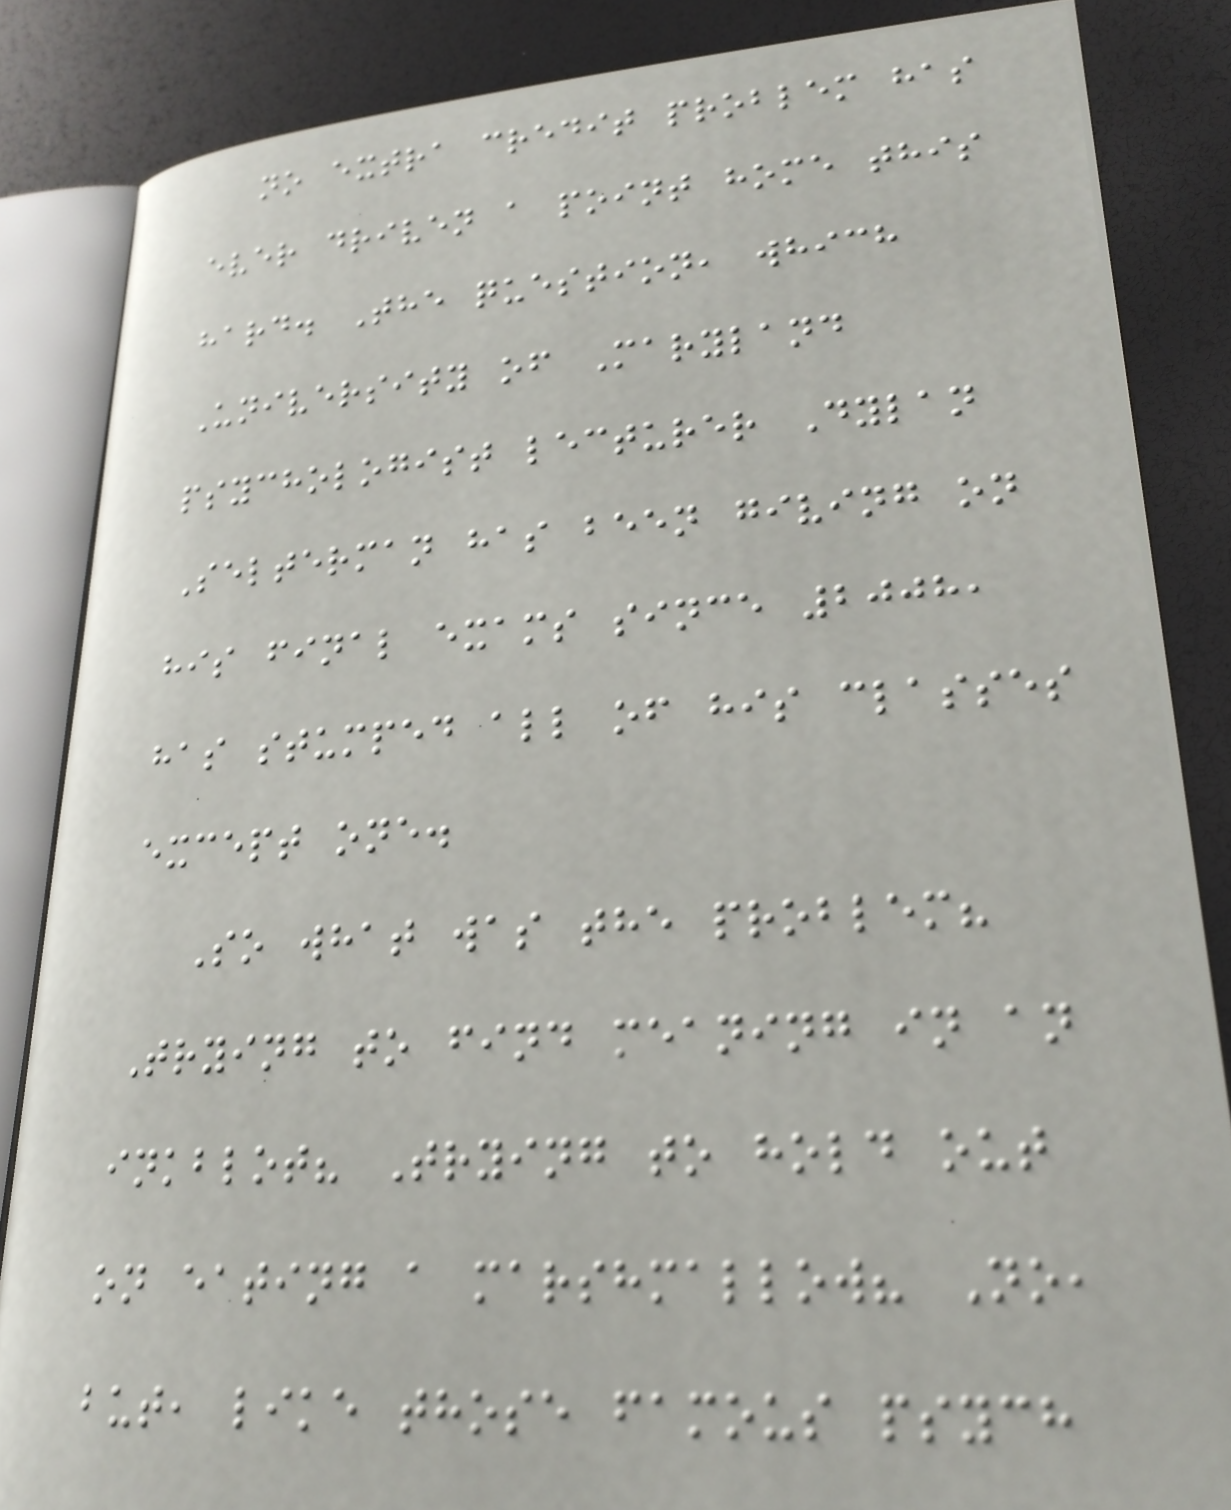no extra credit problem has
ever driven a point home this
hard. The question, which
University of Maryland
psychologist lecturer Dylan
Selterman has been giving on
his final exams since 2008,
has stumped all of his classes
except one.
So what was the problem?
Trying to find meaning in an
inkblot? Trying to hold out
on eating a marshmallow? No,
but, like those famous psych
